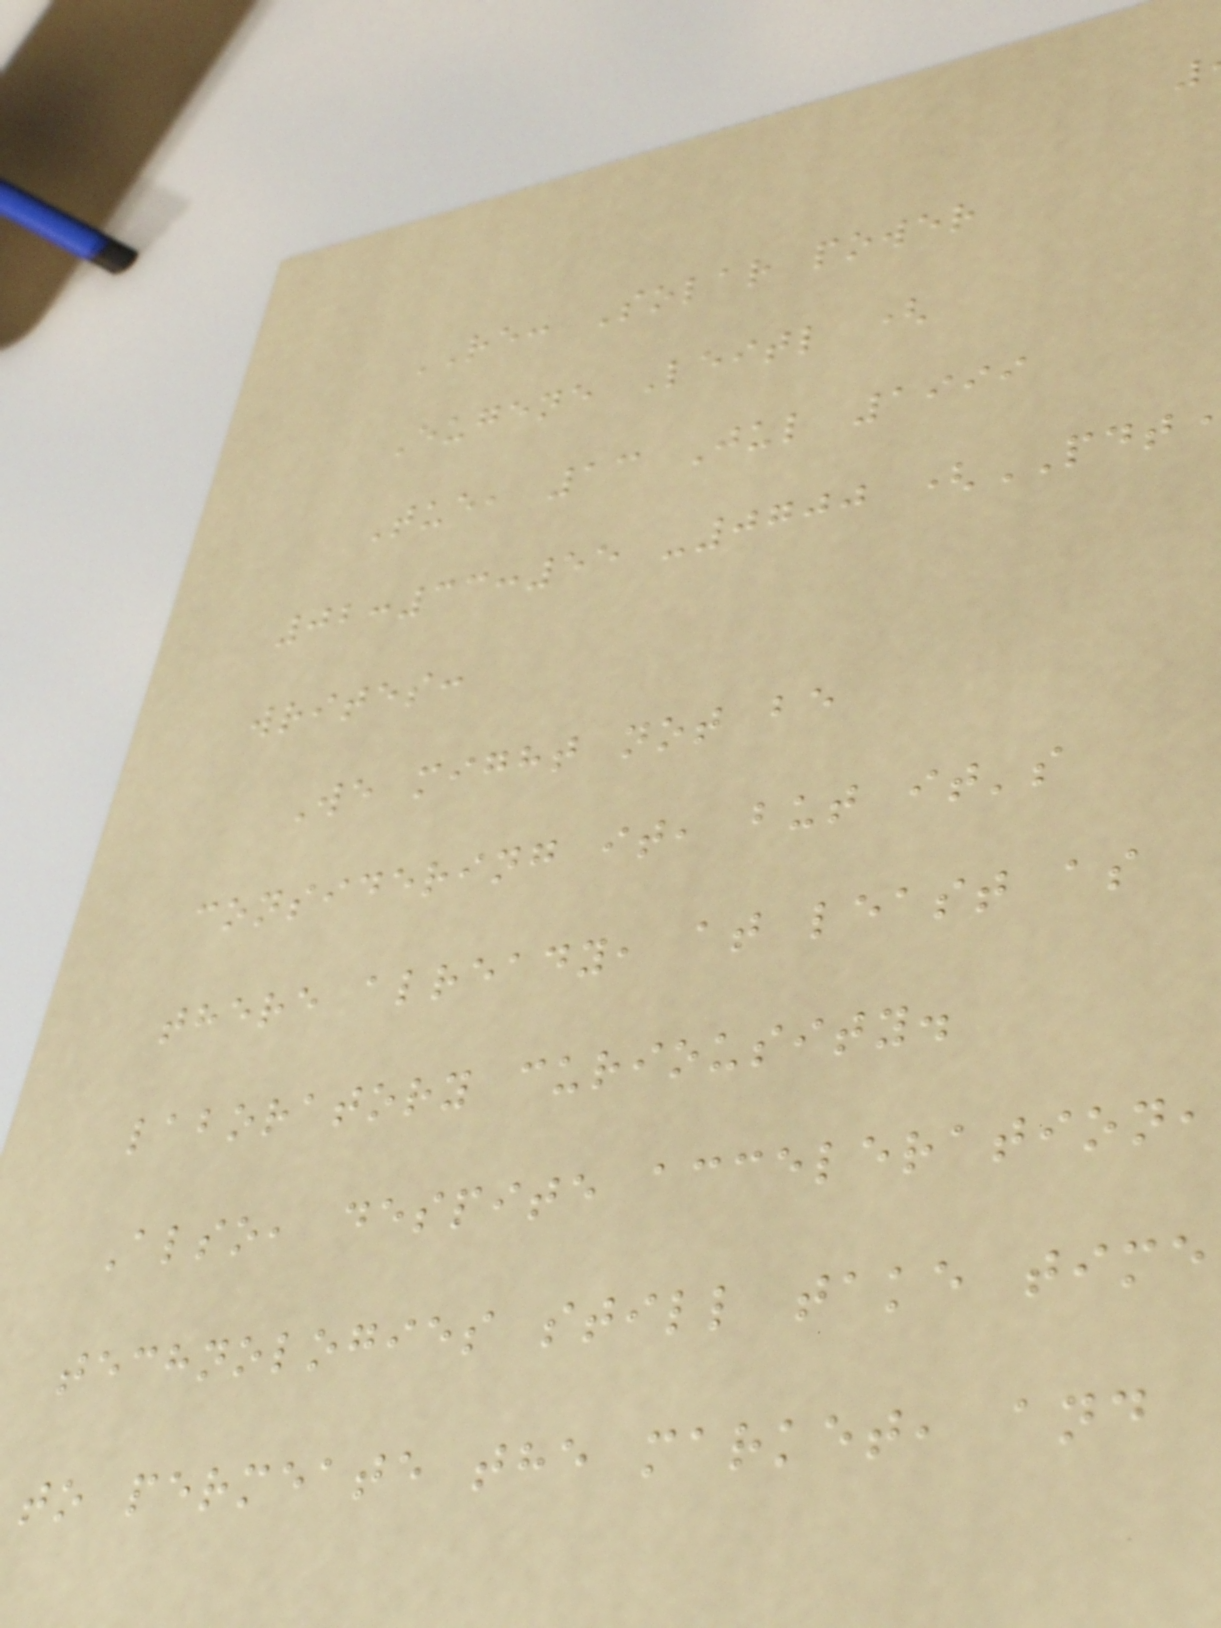RE: Solar power
Eugene Leitl (
Tue, 13 Jul 1999
02:33:55 -0700 (PDT
writes:
We might not be
considering it, but it's
there already, at least as
laboratory curiousity.
Also, despite acceleration,
technologies still take time
to permeate the market, and
